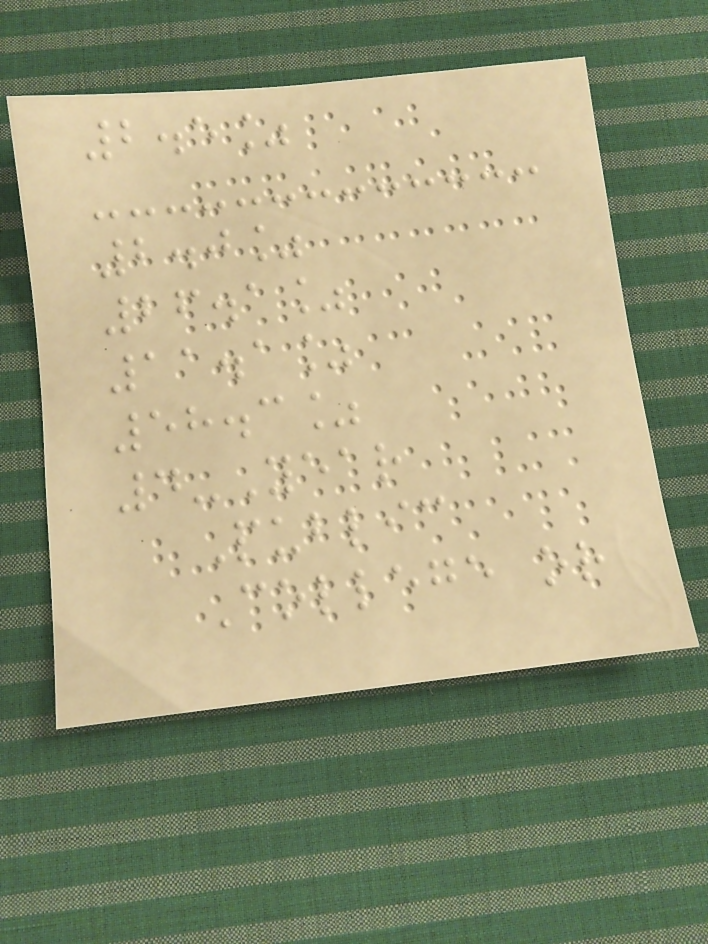2.5%
2.0%
26.1%
11.1%
58.3%
4-Year
Public
College or
